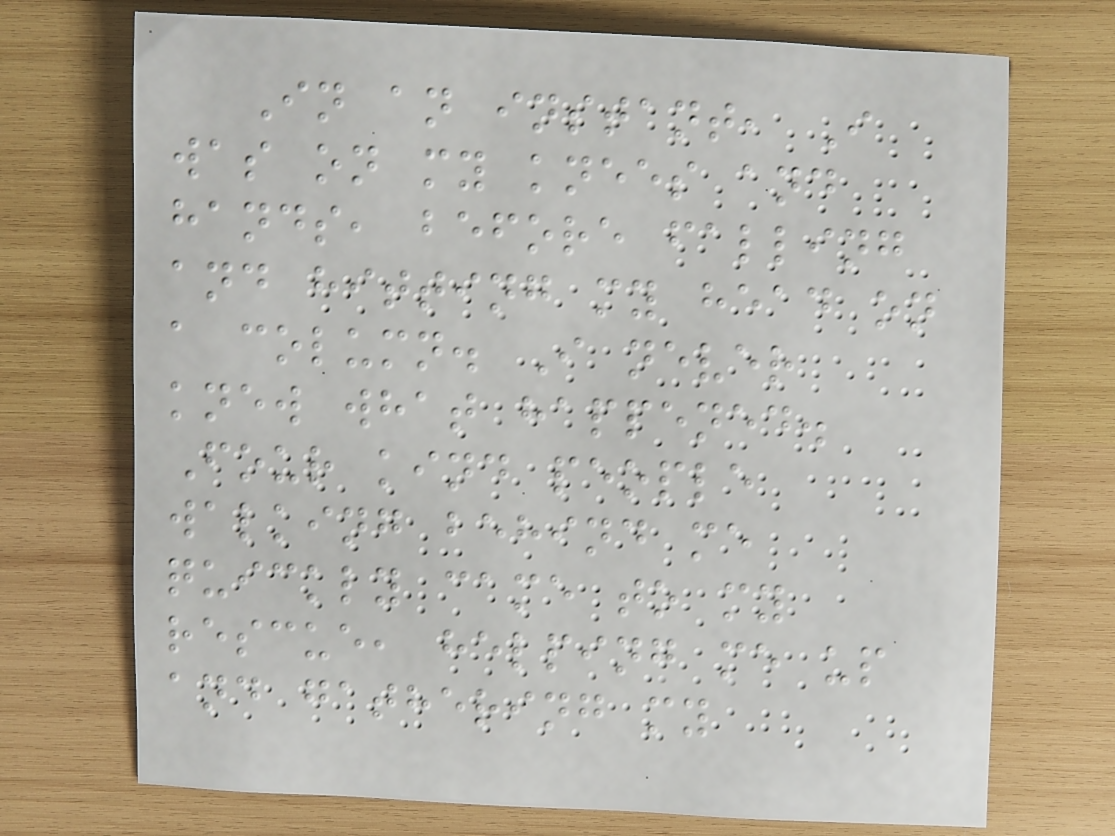In an instant, I
was on my knees and
hands, before falling
and hitting my head on
a column. I never
knew what happened.
Four kind people
walking behind me
quickly came to my
rescue, helping me up
and gathering my
